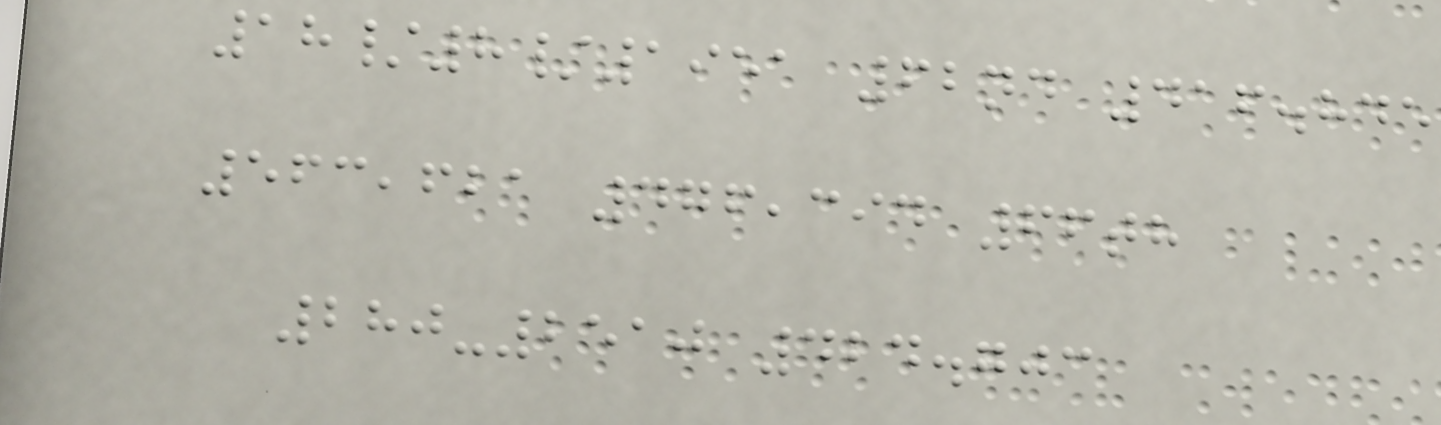18/8/1951 62nd 416.845
563,621 476,394 66th
280-2510 424.703
